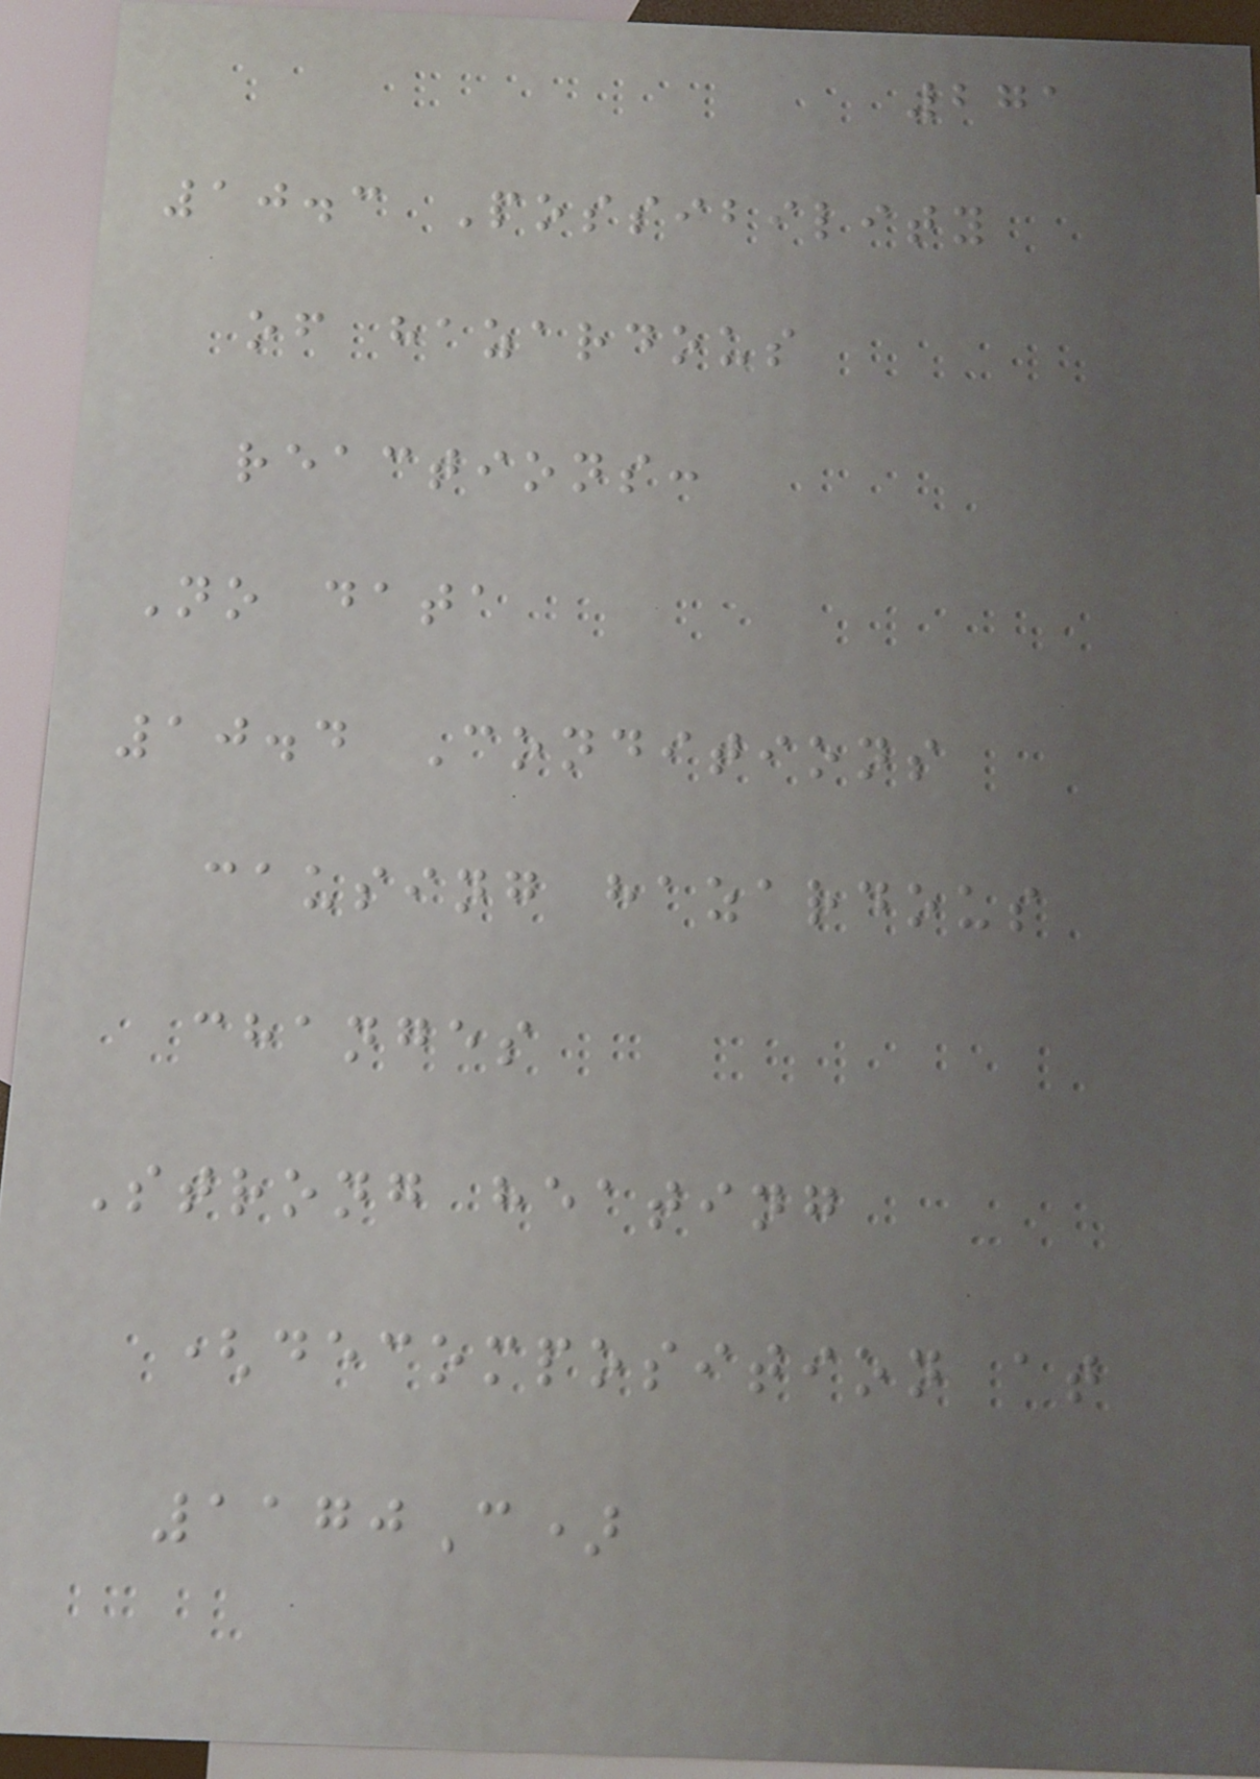271
10.3 Possibility
of hazardous
reactions:
No data
10.4 Conditions
causing hazardous
changes
Strong heating
(decomposition at
1170C)
